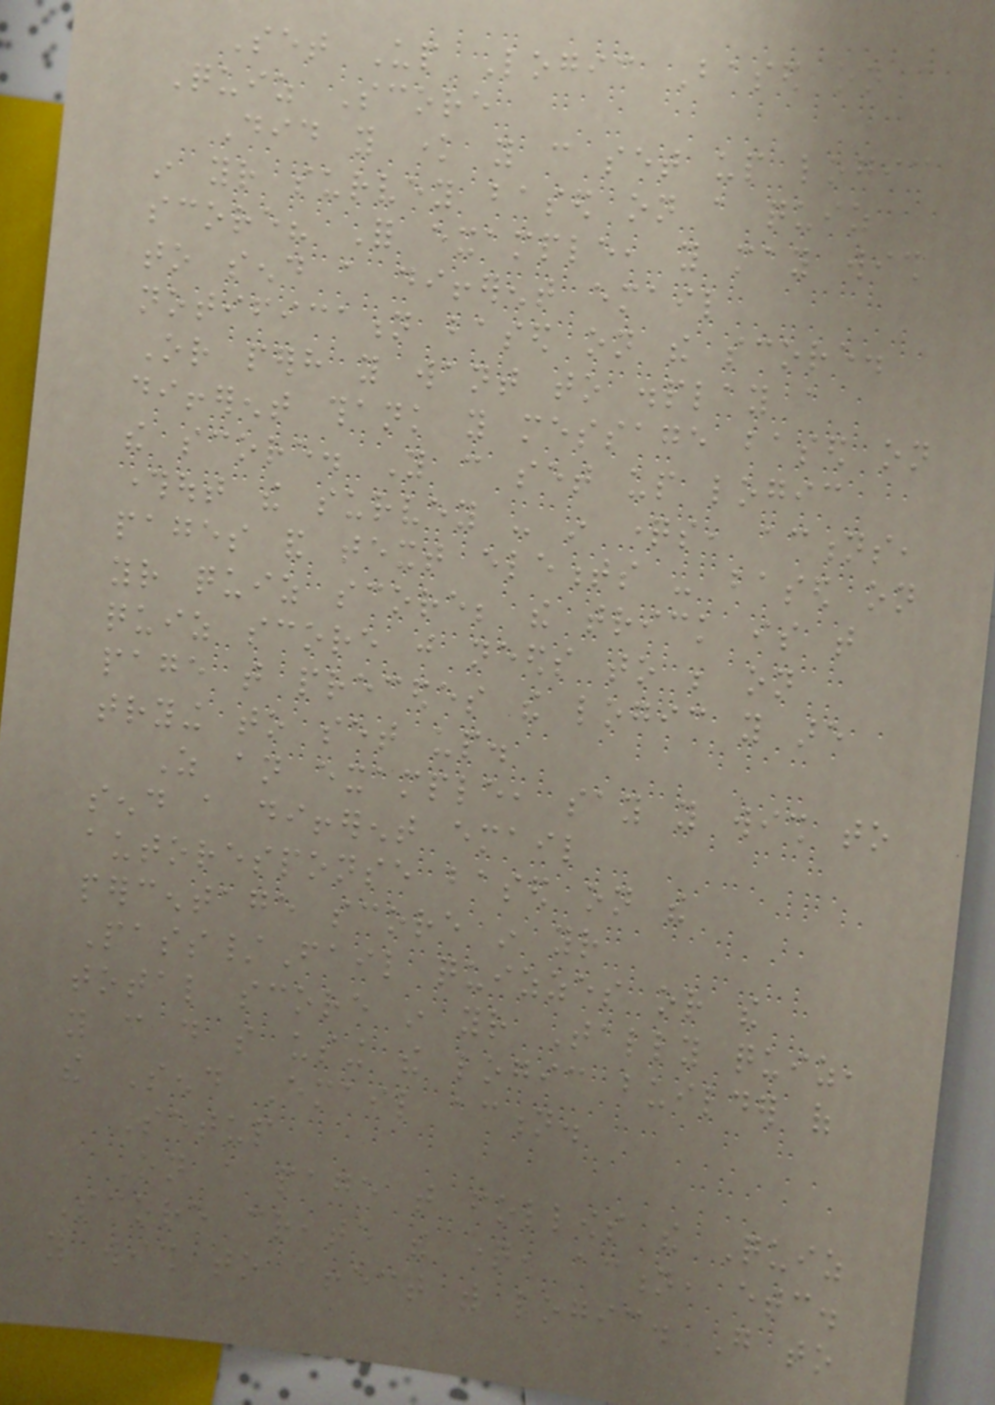Set Up Logic Based on a
Quiz Score
Did you know you can set up logic
in your survey based on a quiz
score? For example, you may wish
to send a different email
notification based on the score.
Or perhaps you want to display a
different thank you message based on
the score. You can set up logic
throughout the survey - in questions, actions,
pages and text elements - based on
your quiz score; the trick is that
quiz score just needs to be on
page that precedes the logic you are
trying to set up.
As an example, say you wish to
send a different email
autoresponse based on the
percentage score in your
Pass/Fail quizzes or the
total score in your Tally quiz,
you can do so using the logic builder of
the Send Email action.
Setup
On a page that follows the Quiz
Score create the question, action, etc.
you wish to affect with logic. Go to
